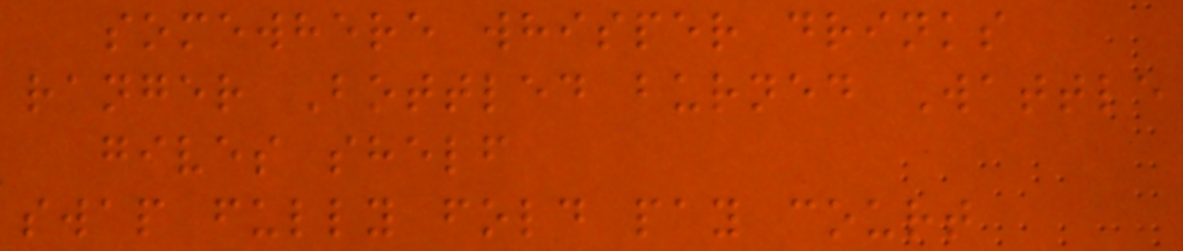somewhere whisper drinks
ranger Bottled burned Wattle
gives shelf
swap fully fold pay court
